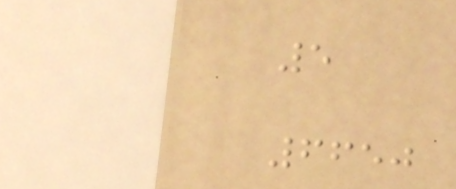5
6650
